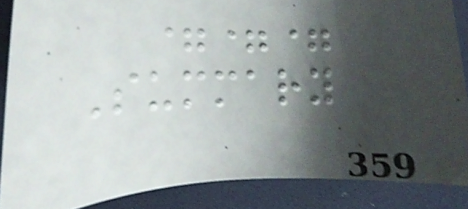===
Summary
